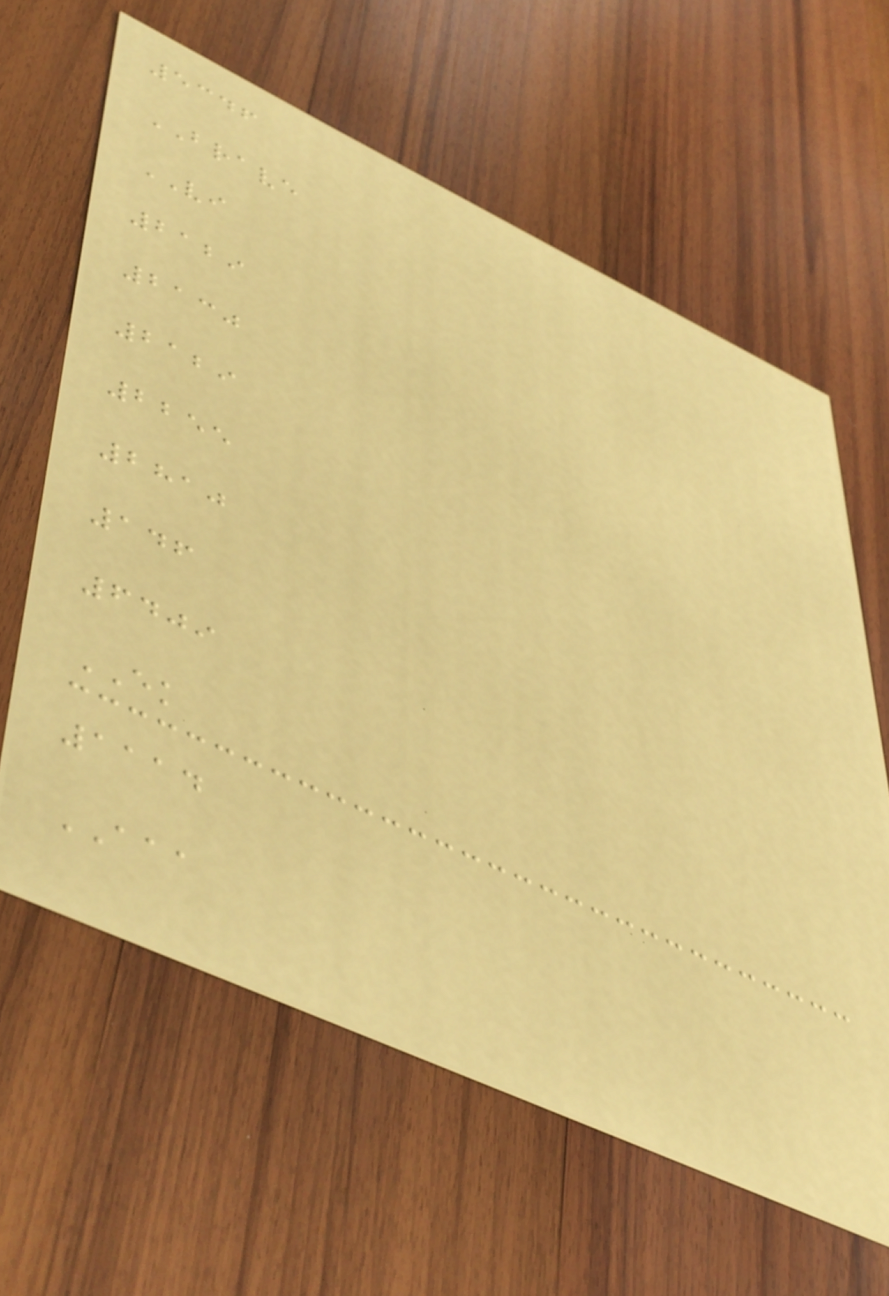5346
BRAVE
VI
2129
2130
2129
2255
2810
146
6409
EK
1114
AAA
